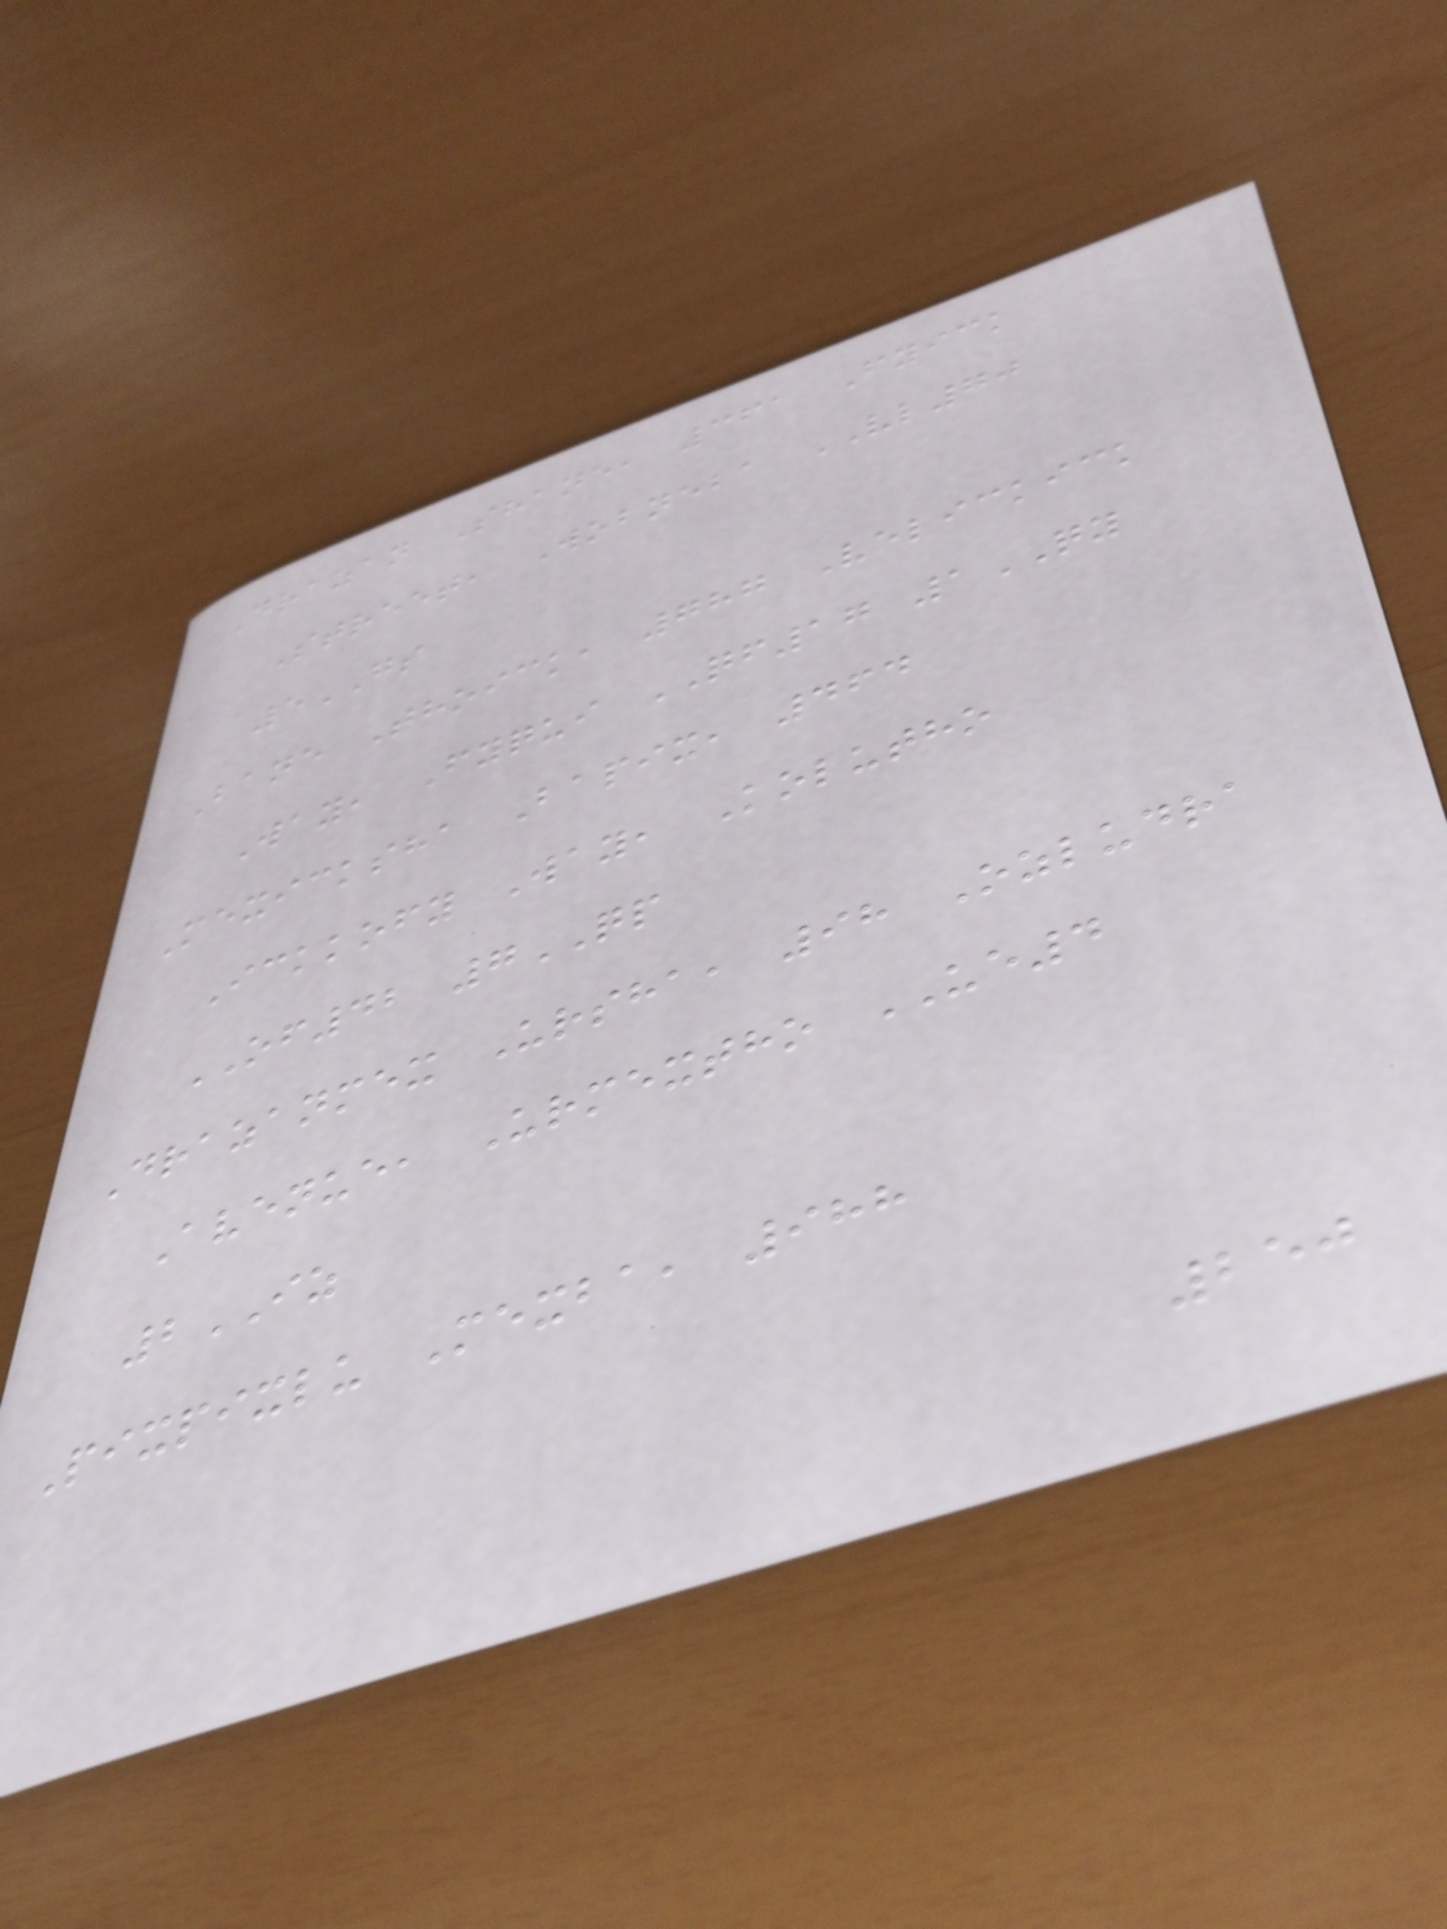Drazan Shane, 361 Fyick
Street, Wobneba VL70
5GS
Bane Thoick, 787 Velickick
Way, Fyqui QF17 1QY
Mexicksha Bapix, 464
Ickkofy Way, Kolutho
OF42 7QP
Drazanmex Ursha, 98 Ozludra
Avenue, Urmextho UE4
2IZ
Pixpixlu Mexba, 988
250
